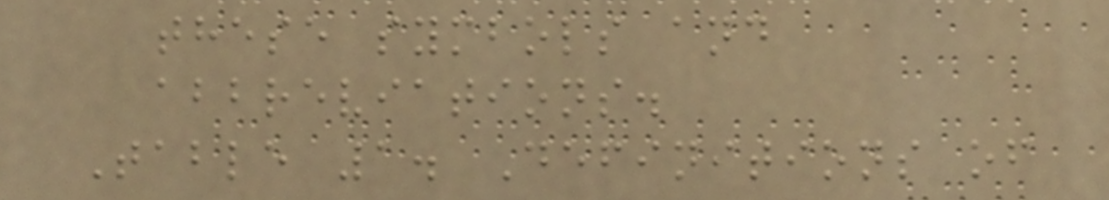these symbols and
abbreviations.
Table 1. Definitions of
